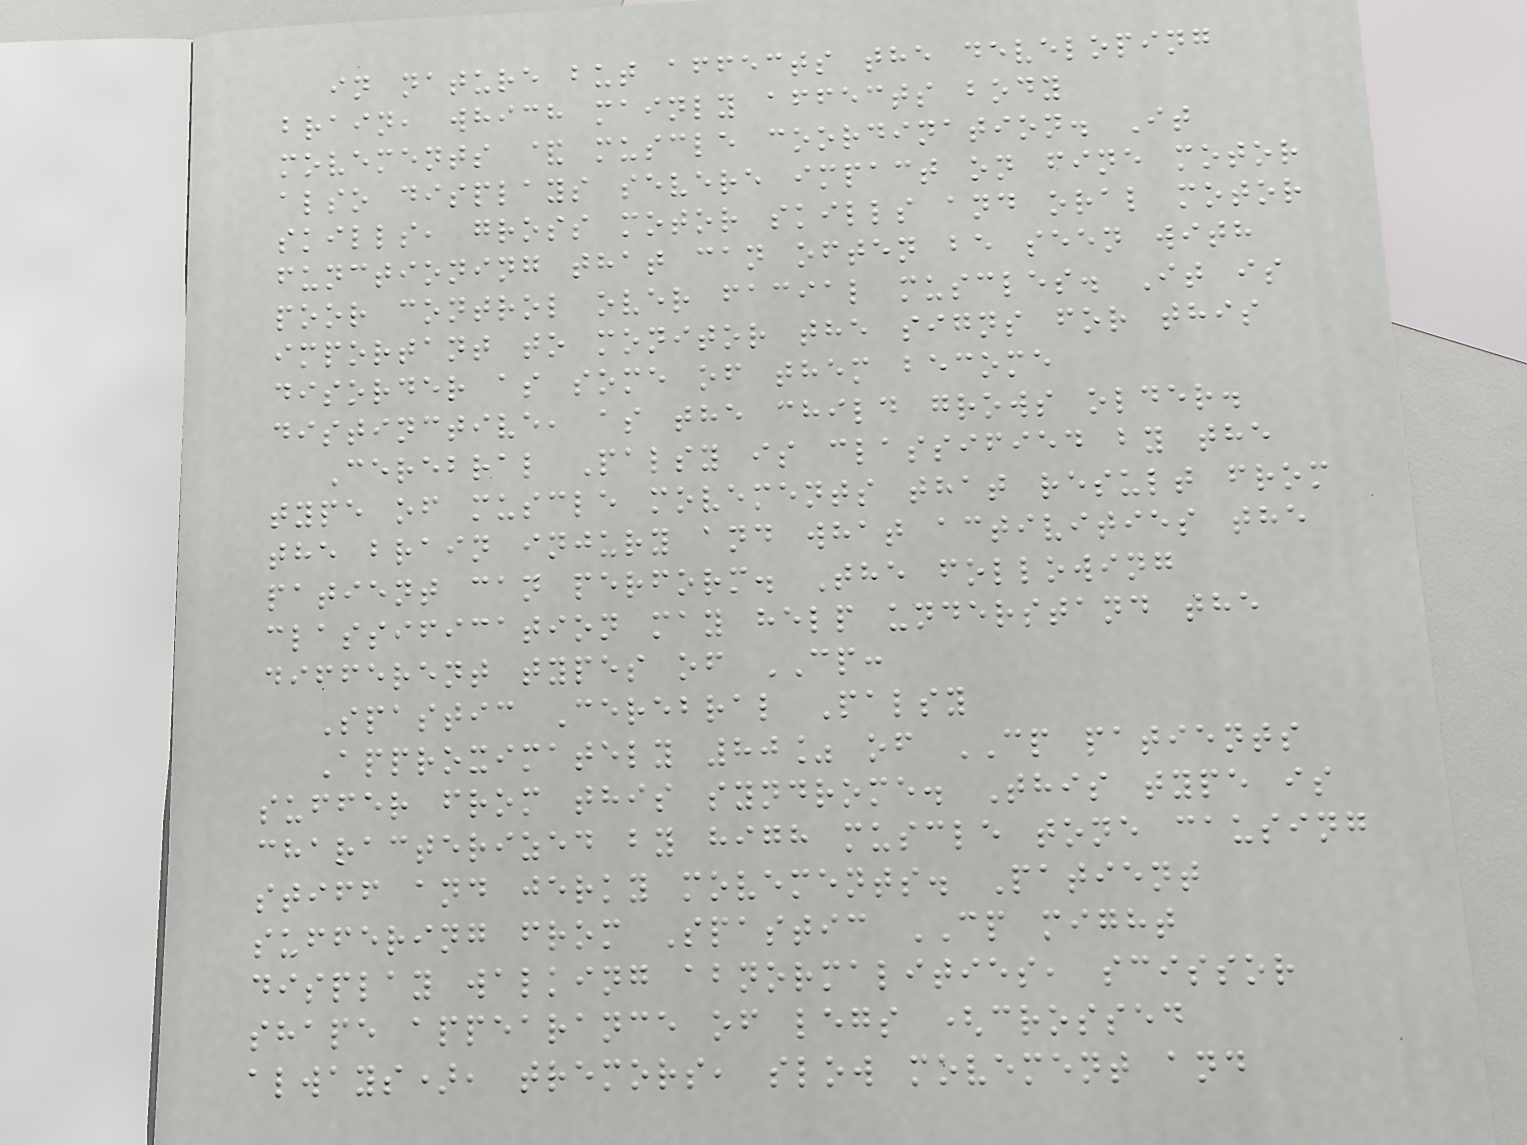in nature but affects the developing
brain, which mainly affects body
movements & muscle coordination. It
also displays severe impact on fine motor
skills, gross motor skills and oral motor
functioning that can often be seen with
poor control over facial muscles. It is
important to monitor the signs for this
disorder as some of them become
distinctive, as the child grows older.
Cerebral Palsy is classified by the
type of muscle movements that result from
the brain injury and what activities the
patient can perform. The following
classification may help understand the
different types of CP:
Spastic Cerebral Palsy
Approximately 80% of CP patients
suffer from this syndrome. This type is
characterized by high muscle tone causing
stiff and jerky movements. Patient
suffering from Spastic CP might
display walking abnormalities, scissor
shape appearance of legs (crossed
always), tremors, slow movement and
